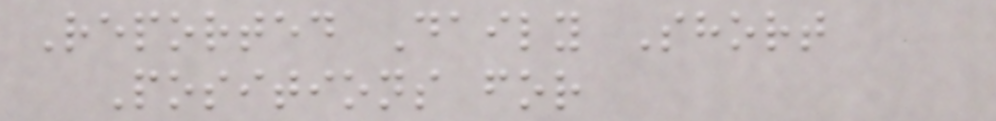Reported Daily Short
Positions for
